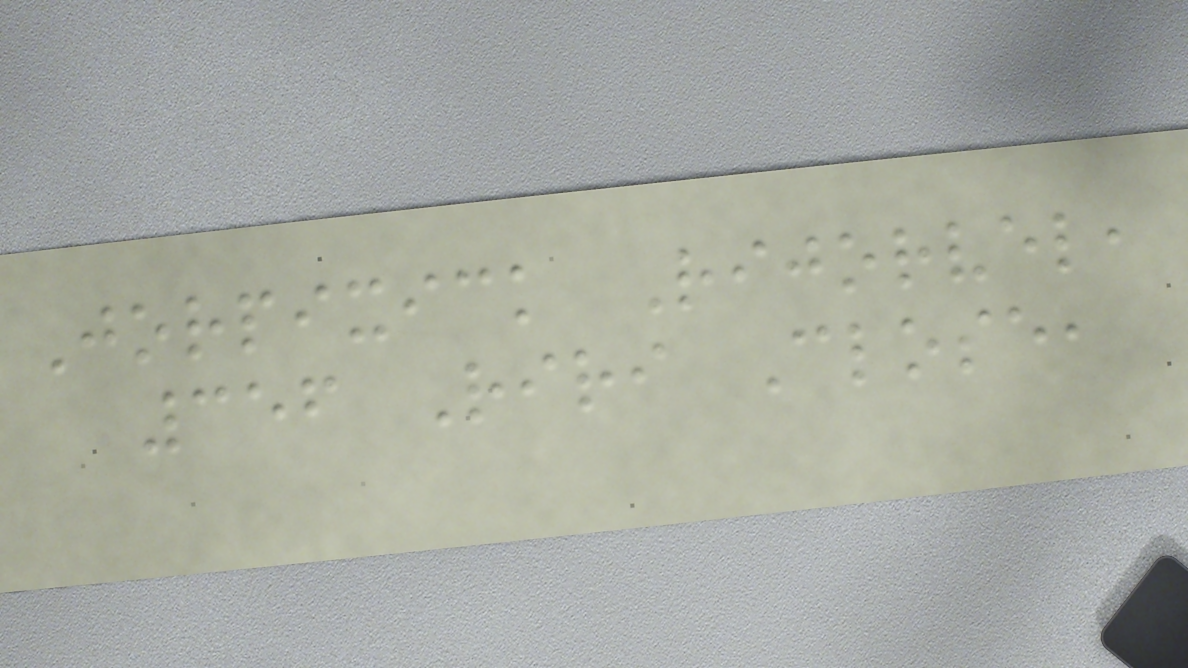Jorpixick Rijorvel,
356 Riri Close,
